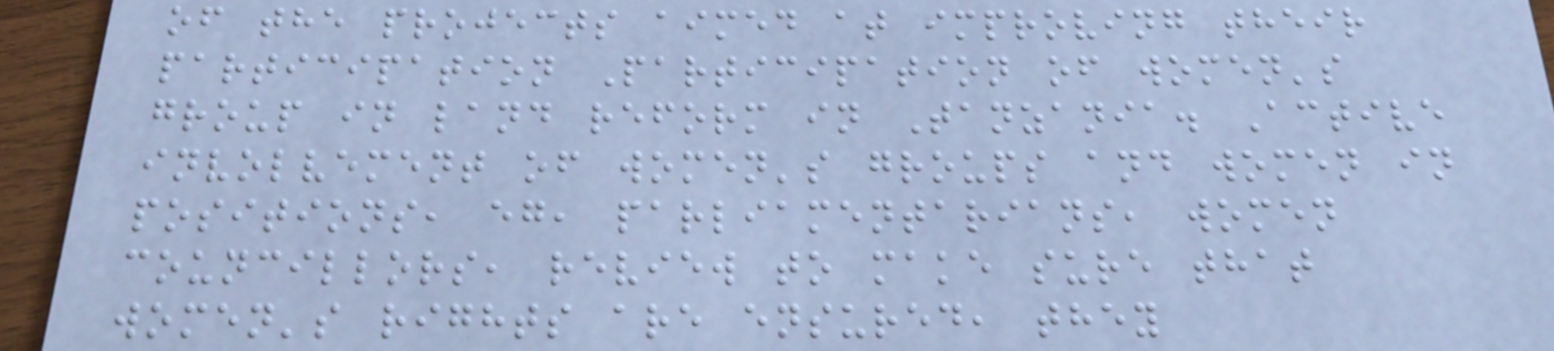of the projects aimed at improving their
participation Participation of women's
group in land reform in Tanzania. Active
involvement of women's groups and women in
positions, eg, parliamentarians, women
councillors, review to make sure that
women's rights are ensured, they
